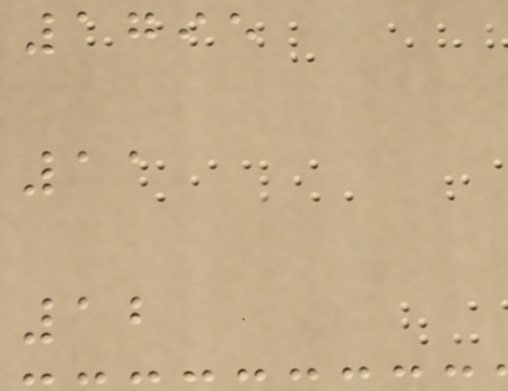1795
11
12
